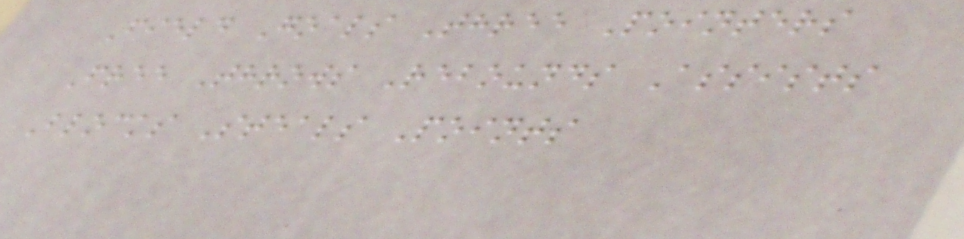Field Goals Three Pointers
Free Throws Rebounds Assists
Blocks Steals Points
